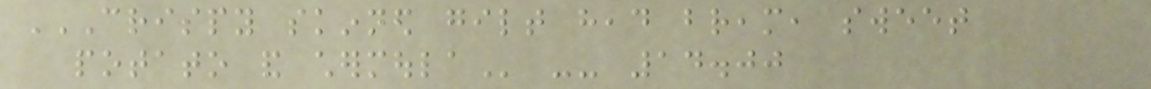CRISPY SKINNED GILT HEAD BREAM, SWEET
POTATO AND CHERMOULA -- 14.00
